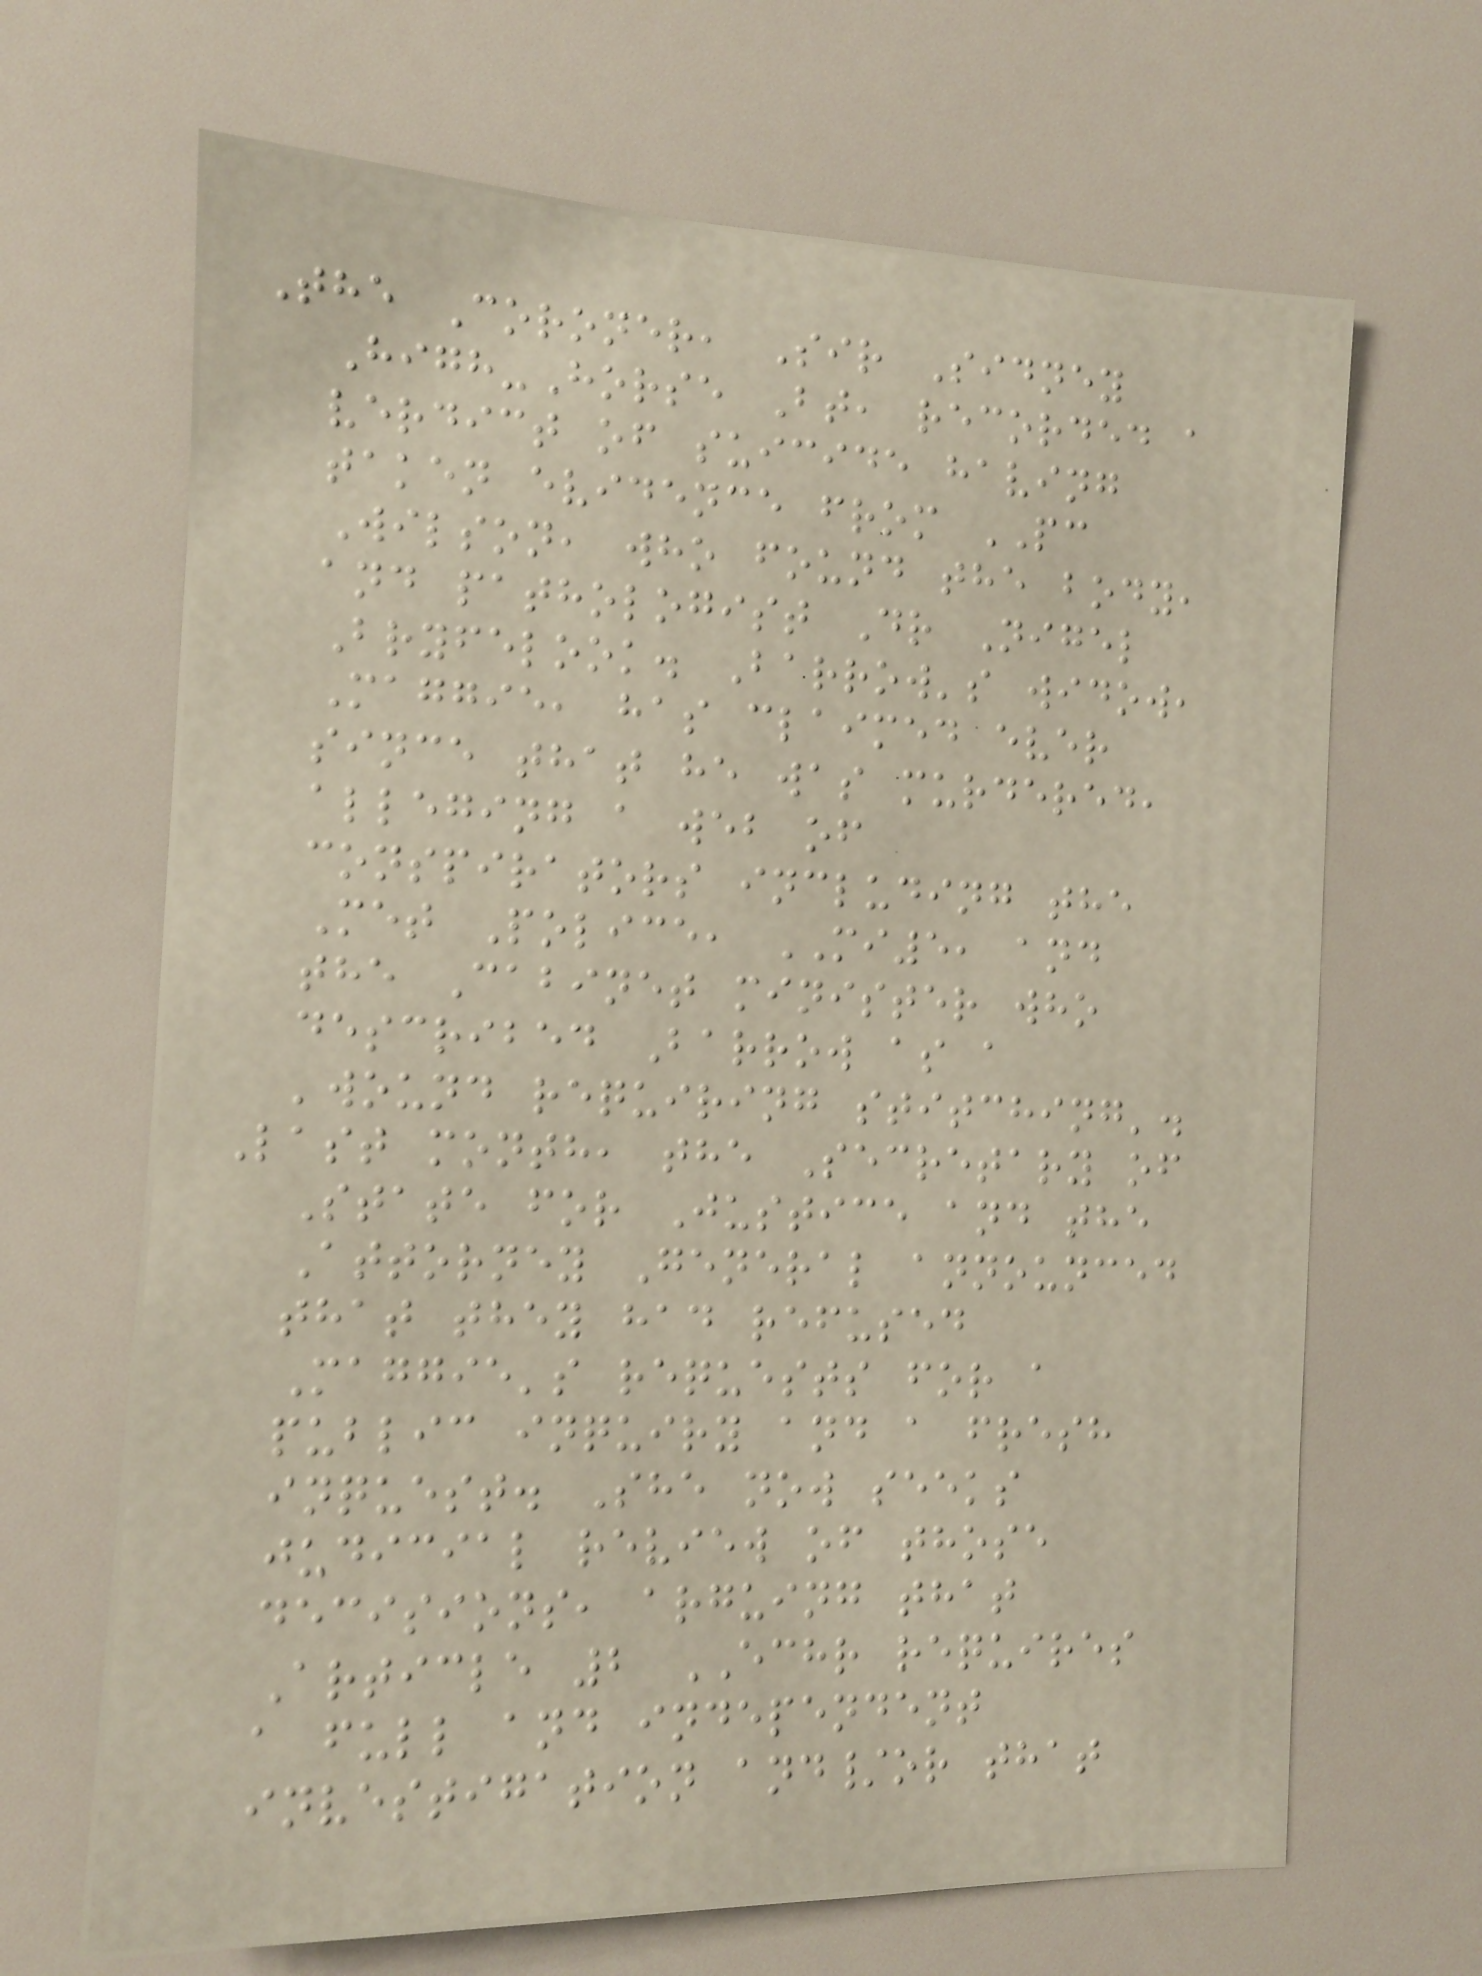The Coroner, Sir Sidney
High-Horse Bt, recorded a
verdict of suicide having
taken evidence from PC
Wilson, who found the body,
and pathologist Dr Nigel
Bryfelook. Barrow's widow,
Maggie, has claimed ever
since that he was murdered,
alleging a web of
conspirators including the
Met Police, MI5, and
the Cabinet minister who
described Barrow as a
'wound requiring stitching'.
Last month, the Secretary of
State for Justice and the
Attorney General announced
that they had refused
Maggie's requests for a
public inquiry and a fresh
inquest. She now seeks
judicial review of those
decisions, arguing that
Article 2 ECHR requires
a full and independent
investigation and/or that
